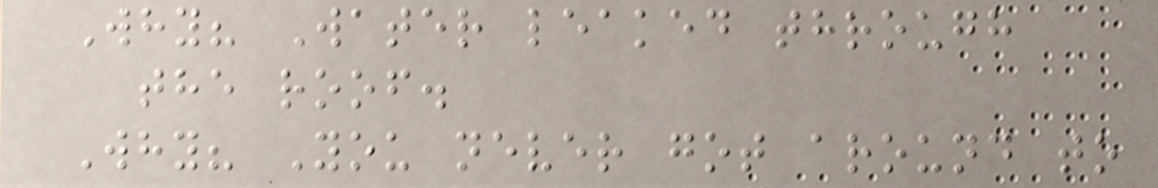Why? Water leaked through
the roof.
Why? You never got around to
